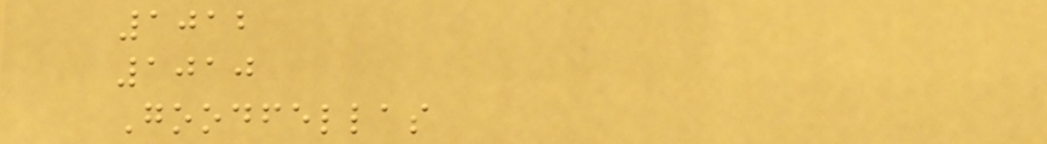1012
1010
Goodfellas
